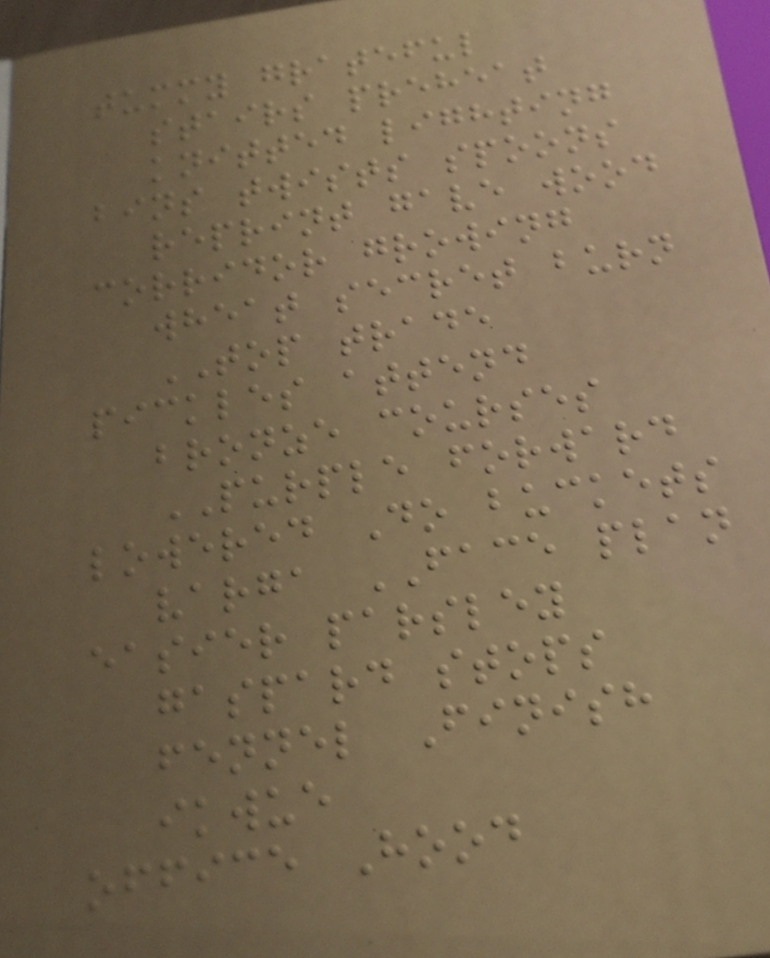tummy grateful
stairs preheat
knitted lighting
bins twists spoons
reprint gave wood
corridor growing
wheat secret burn
TOP trade
pickles attend
bronze courses
PURPLE forward
lowered Do buckets
varga FACE plan
easier parsley
gaspard stops
fennel Finish
ikwue
office Hood
